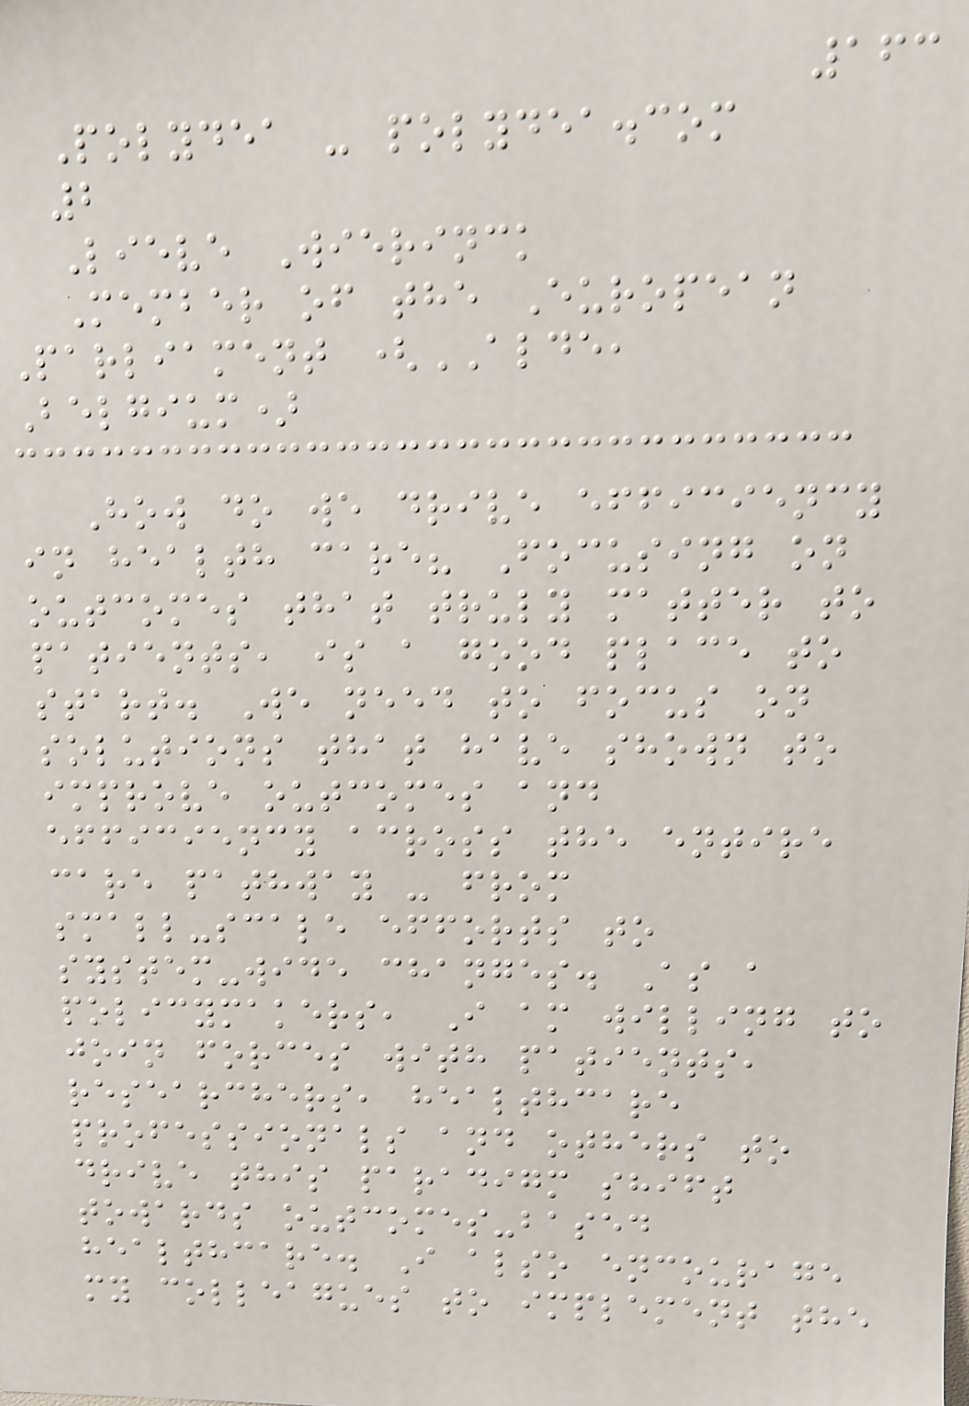163
Polydea - polydea.com
2
Lieve Wierinck
Member of the European
Parliament (ALDE,
Belgium)
How do we drive efficiency
in health care? Focusing on
outcomes that truly matter to
patients, is a good place to
start. We need to focus on
solutions that have shown to
improve outcomes and
efficiency across the entire
care pathway - from
small-scale efforts to
system-wide changes. As a
policymakers, I am willing to
join forces with patients,
researchers, healthcare
professionals and others to
drive this paradigm shift
towards outcomes-based
healthcare. I also encourage
my colleagues to implement the
